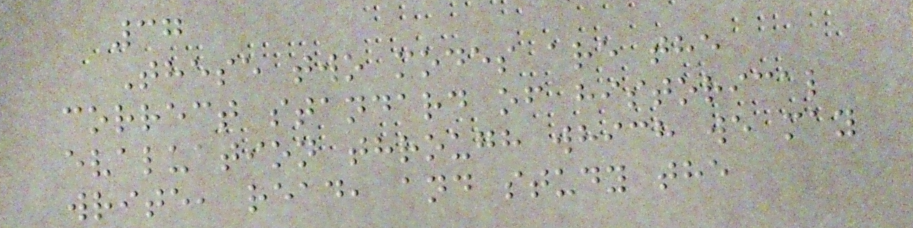37
These two modes are the
correct standard of historical
evaluation through which we may
write, read, and study the
